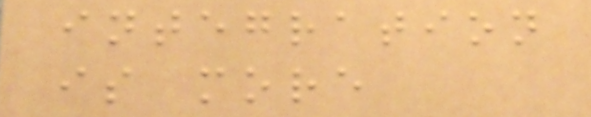integration
is more
